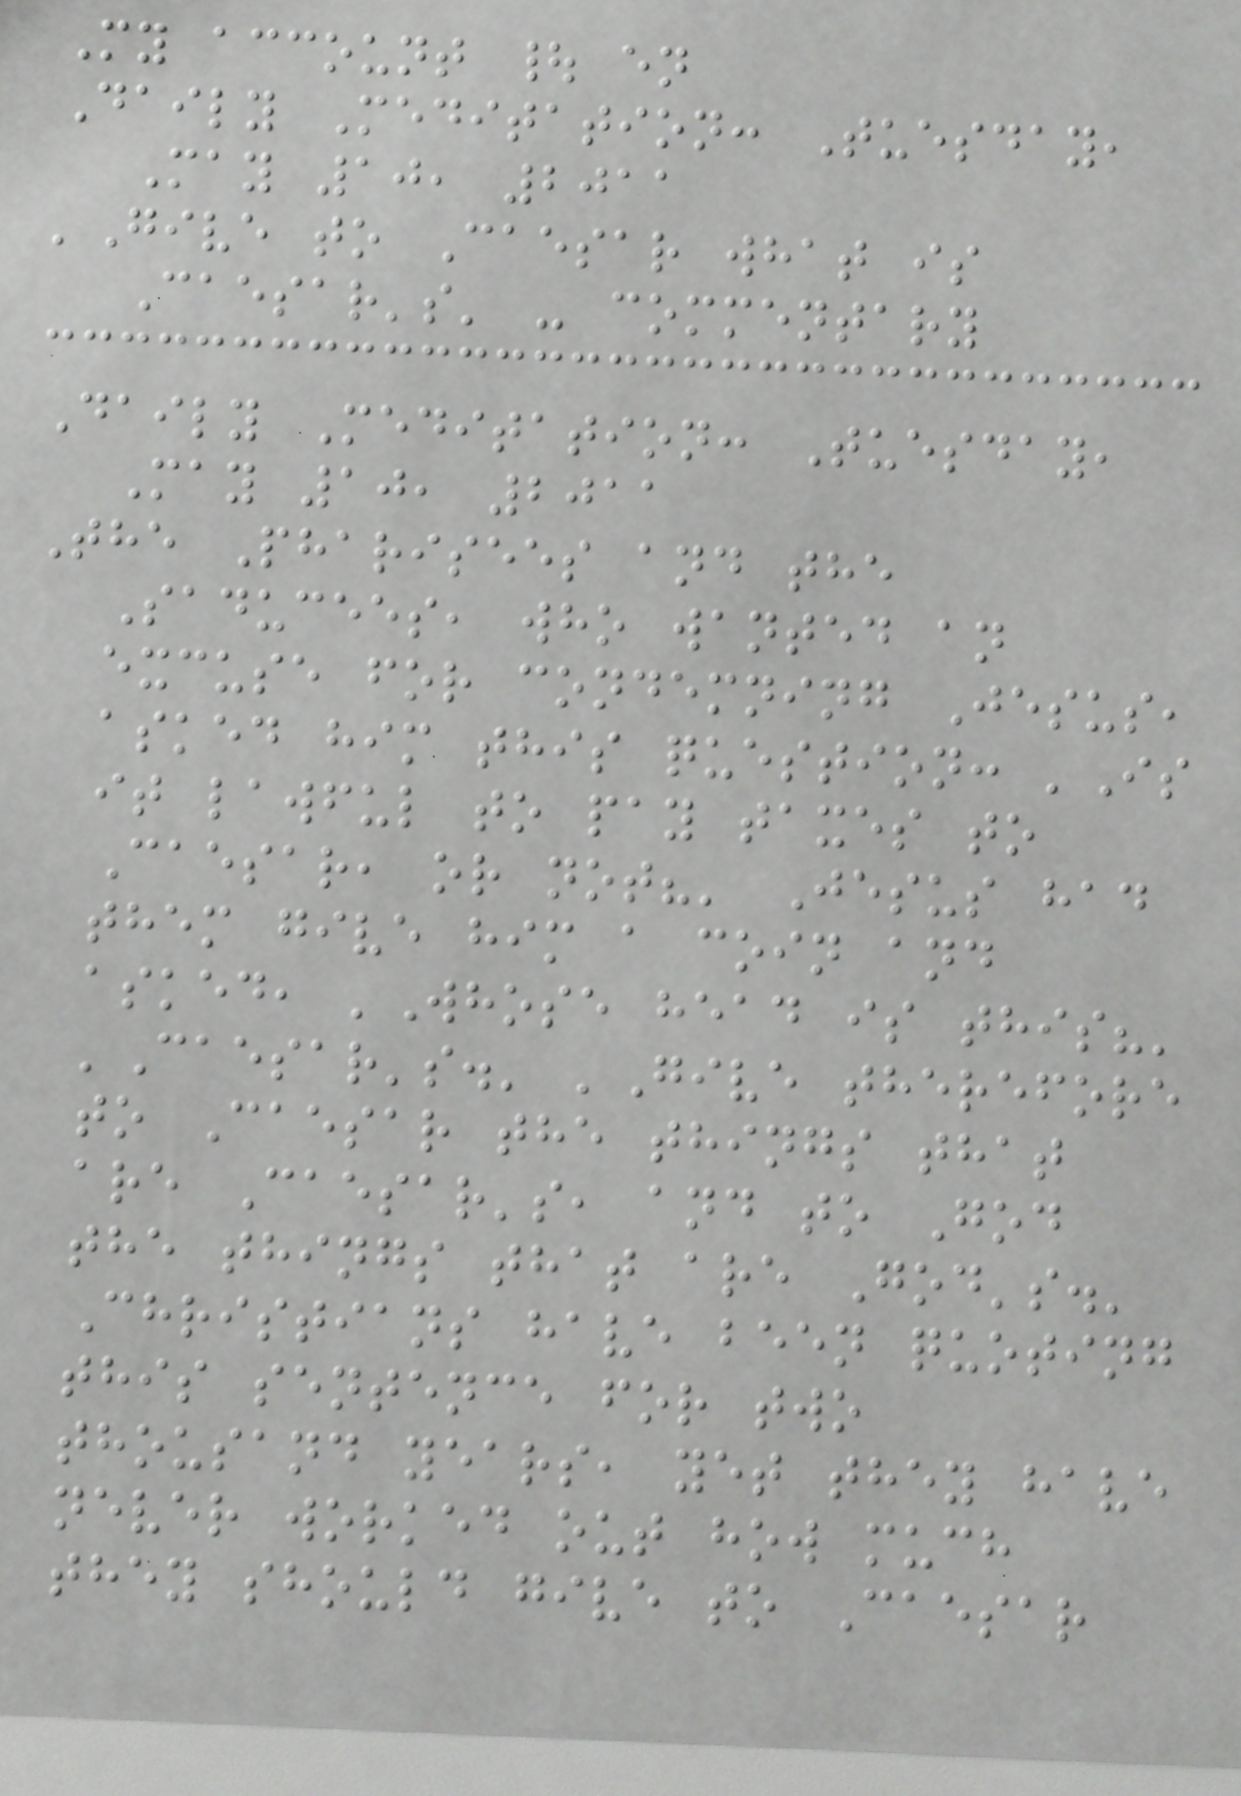My account | en
Daily Meditation: Tuesday,
May 10, 2011
'Give to Caesar what is
Caesar's' - commentary
Daily Meditation: Tuesday,
May 10, 2011
The Pharisees and the
Saducees, who wanted an
excuse for condemning Jesus,
asked him this question: 'Is
it lawful to pay taxes to
Caesar, or not?' Jesus had
them give him a coin and
asked, 'Whose head is this?'
'Caesar's.' 'Give therefore
to Caesar the things that
are Caesar's, and to God
the things that are God's.'
Christians have been quoting
this sentence for two
thousand years, yet they have
never worked out how much
they should give to Caesar
